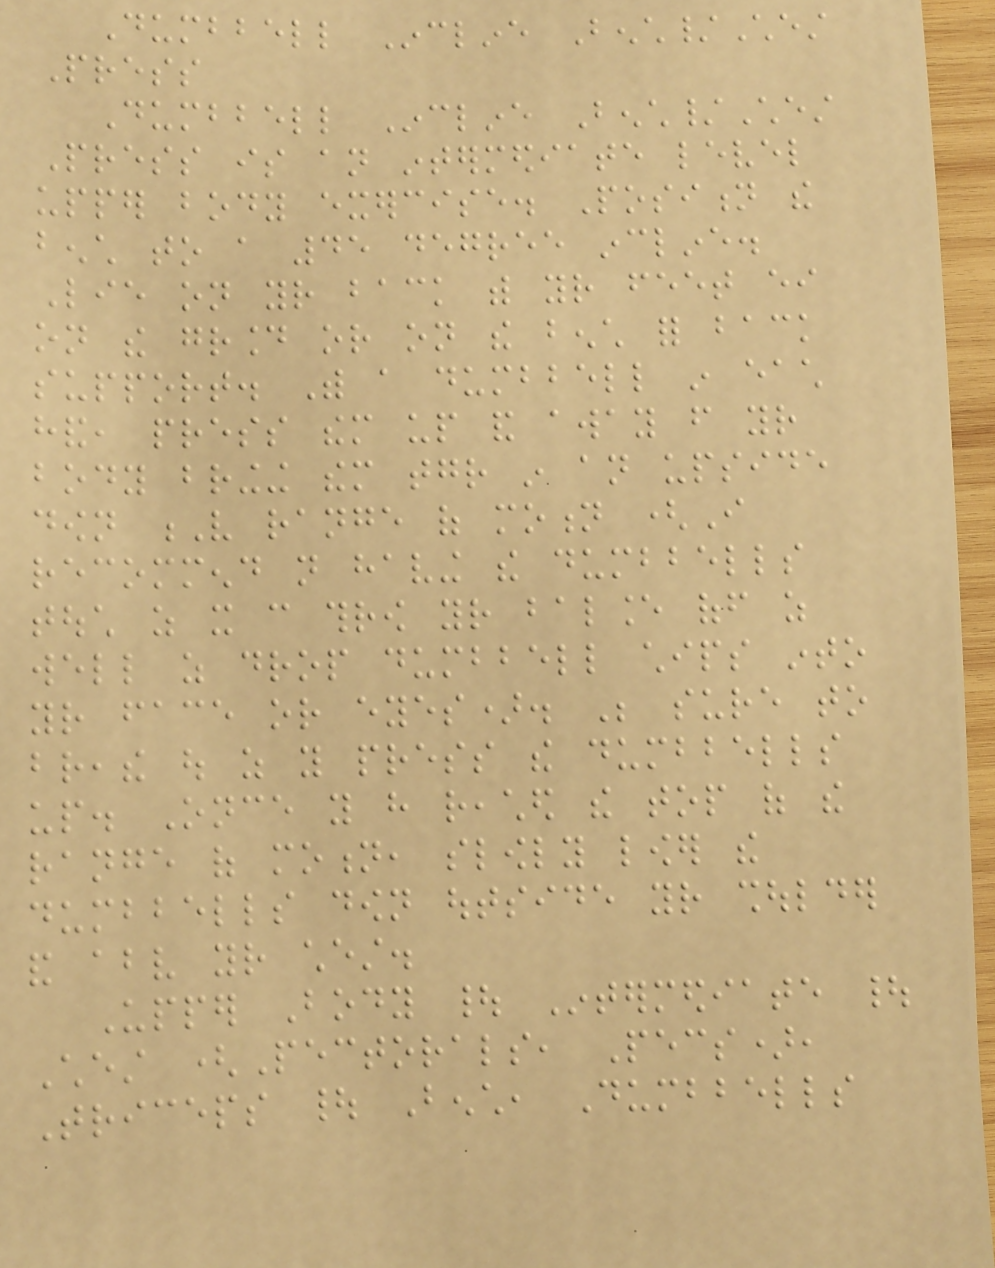Dumbbell Incline Bench/Chest
Press
Dumbbell Incline Bench/Chest
Press is an intermediate level
upper body exercise. Position the
bench to a 45 degree incline.
Lie on your back with your feet either
on the ground or on the bench for back
support. With a dumbbell in each
hand, press them up and away from your
body bringing them together in an upside
down V range of motion (I
recommend not having the dumbbells
touch as it can throw your balance off as
well as drop dumbbell chips into
your face or eyes). Be sure to
breathe out as you press the dumbbells
up. Once you have reached the top of the
range of motion, slowly lower the
dumbbells down outside your shoulder
and above your chest.
Upper Body | Intermediate |
Chest (Pectorals, Pecs),
Triceps | Bench, Dumbbells
